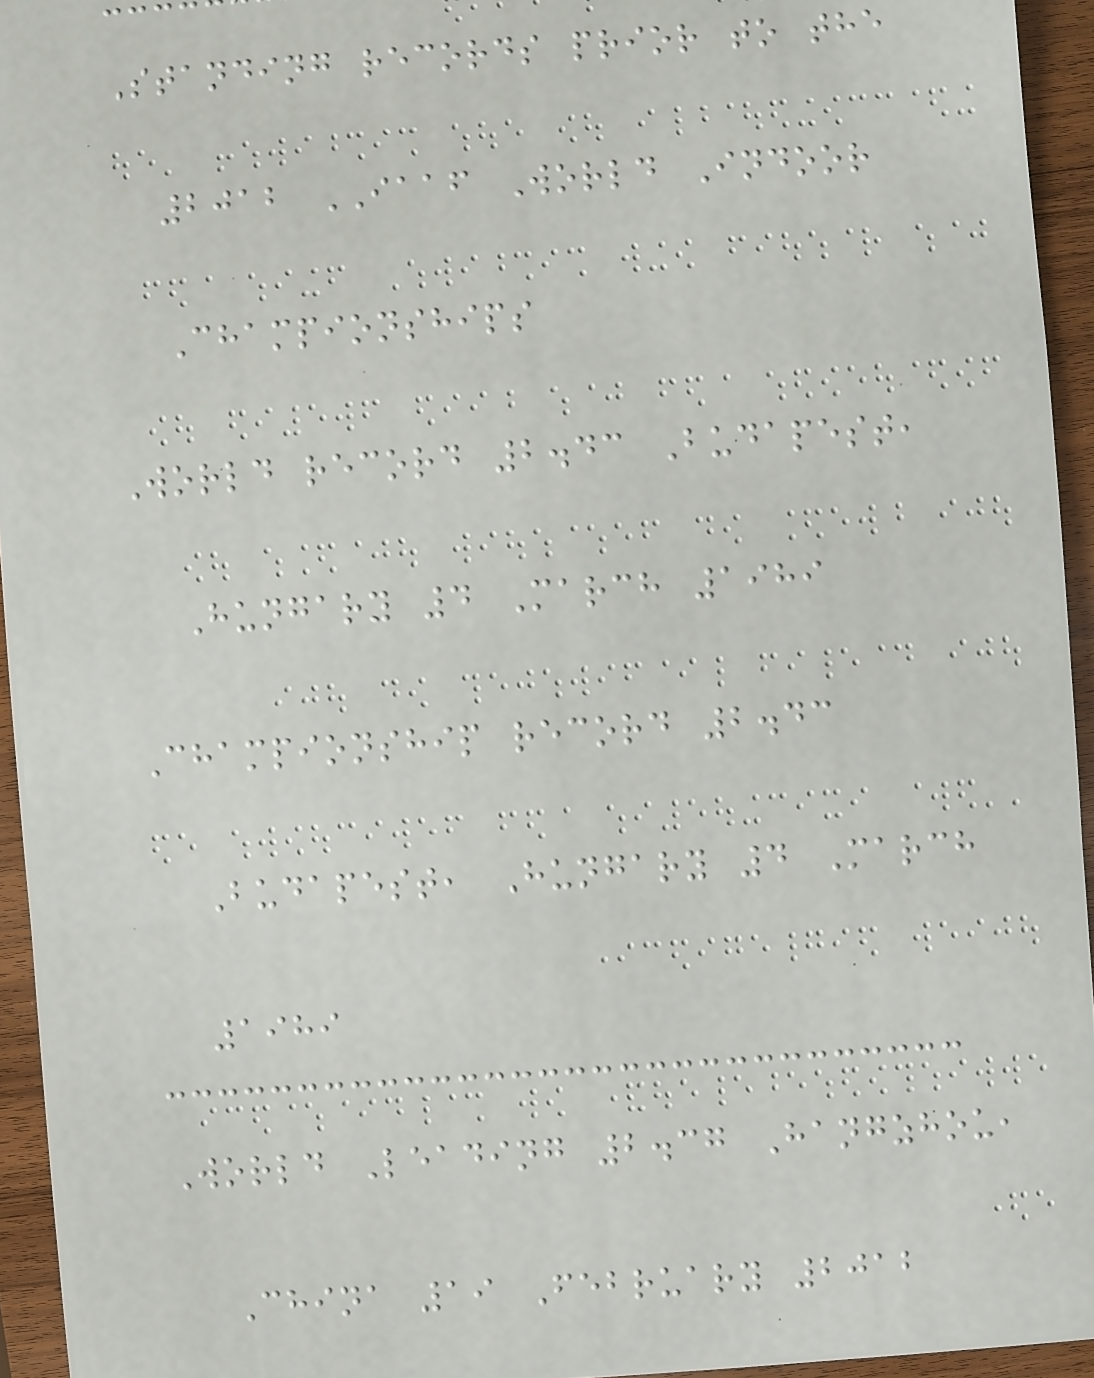Standing records prior to the
2012 IAAF World Indoor
Championships
World record 2.43 Budapest,
Hungary 4 March 1989
Championship record 2.43
Budapest, Hungary 4 March
1989
World Leading 2.37 Hangzhou,
China 19 February 2012
